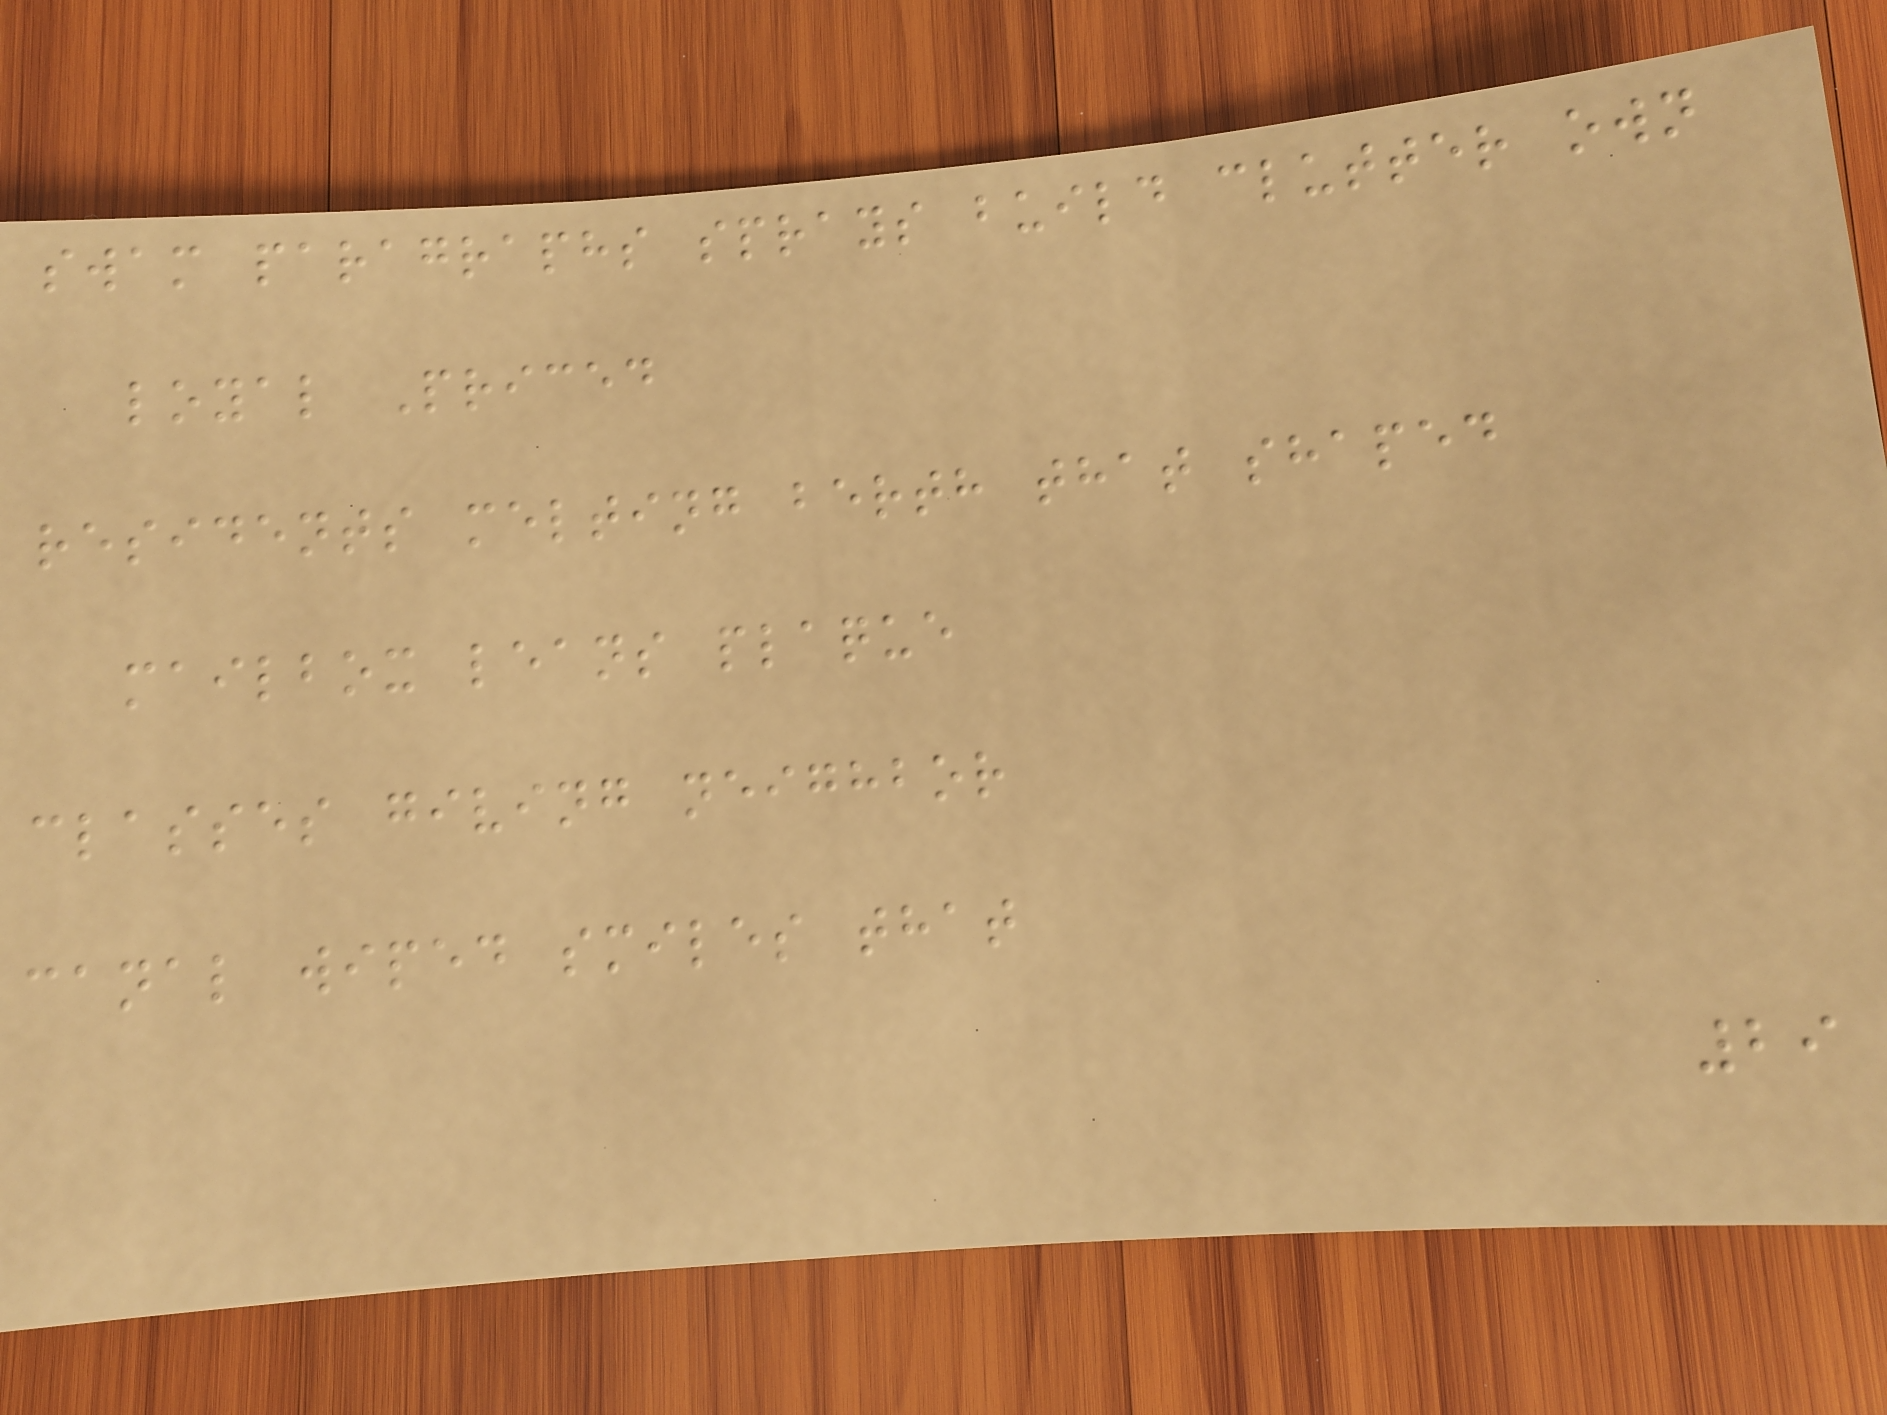swam paragraphs sprays build clutter own
loyal Priced
residents melting berth that shaped
mailbox leans plaque
classes giving neighbor
canal wiped smiles that
29
